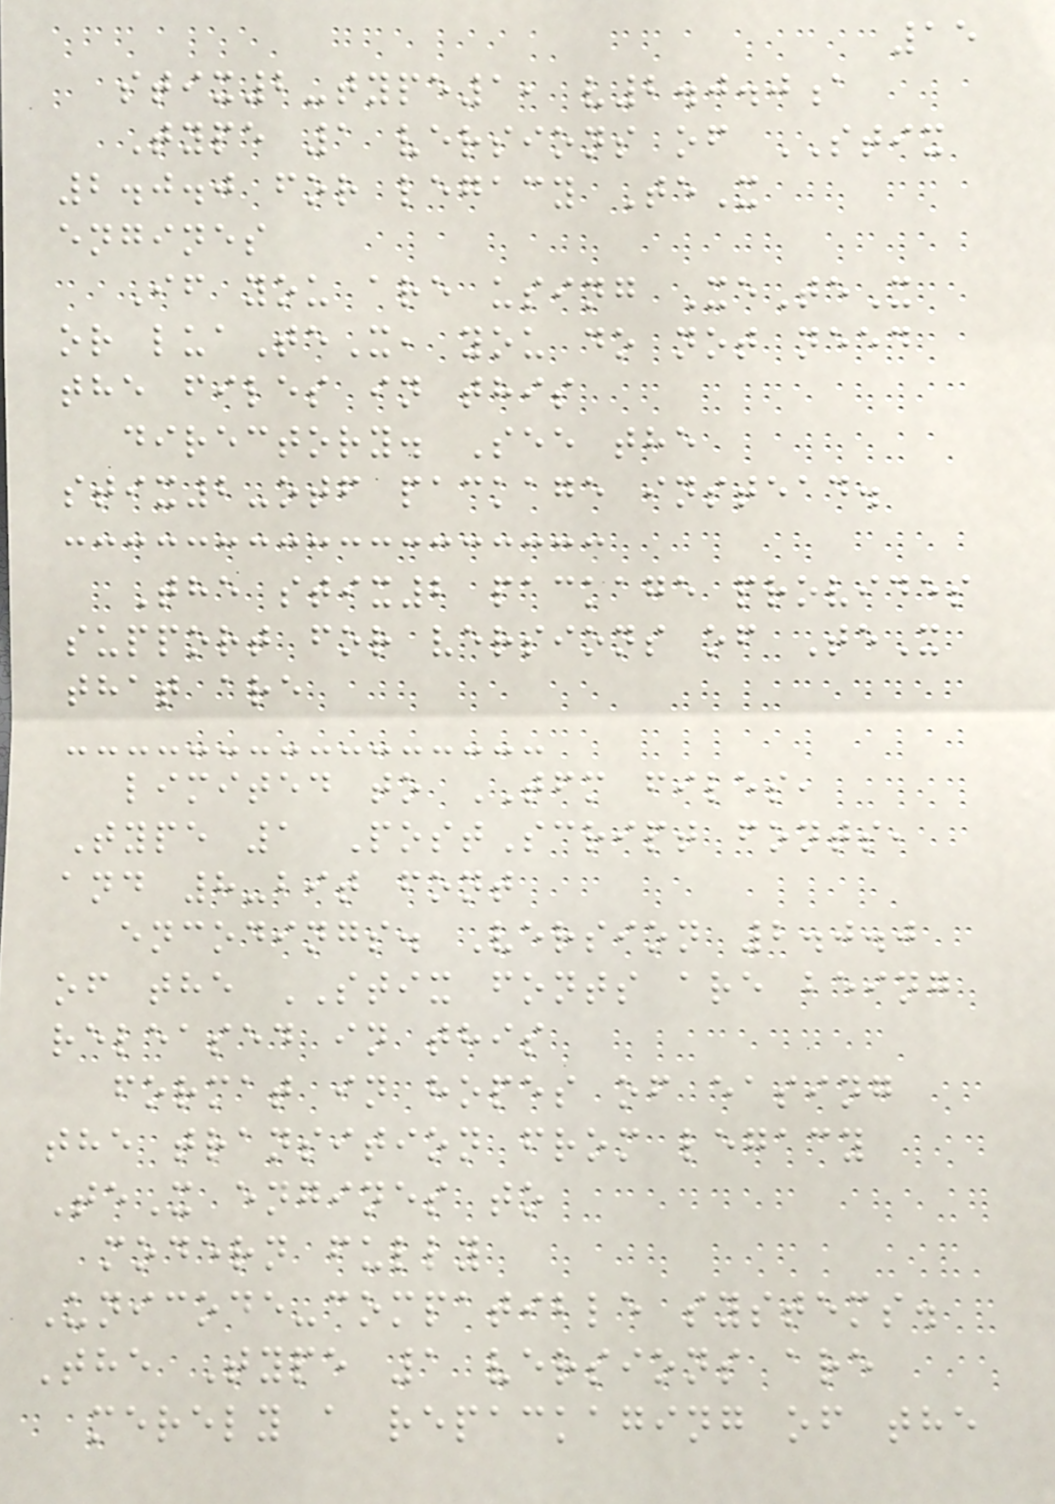15
stix2-type1, v2.0.0a
Type 1 versions of STIX
2.0.0 for legacy TeX
engines
If you are using XeTeX
or luaTeX, you do not need
the files in this
directory. See the
stix2-otf package instead.
The stix2 package provides
support for versions of TeX
that are
limited to TFM files,
Type 1 PostScript fonts,
and 8-bit font
encodings. Version 2.0.0
of the STIX fonts are being
released in this
format in hopes of easing
the transition from legacy
TeX engines to
modern fully
Unicode-compatible systems.
The Type 1 versions are
merely a repackaging of the
